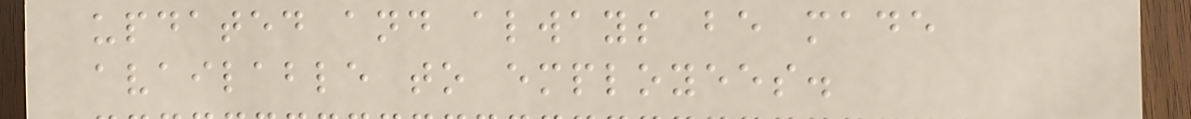updated and always be made
available to employees.
